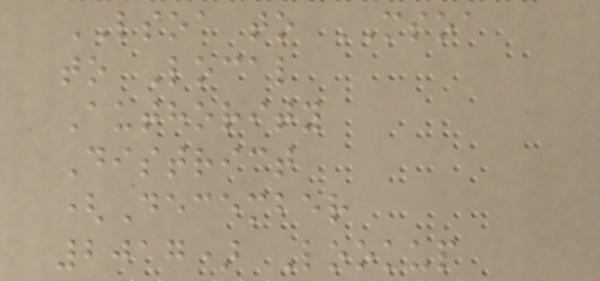LSOA to MSOA
to Local
Authority
District
(December
2017) Lookup
